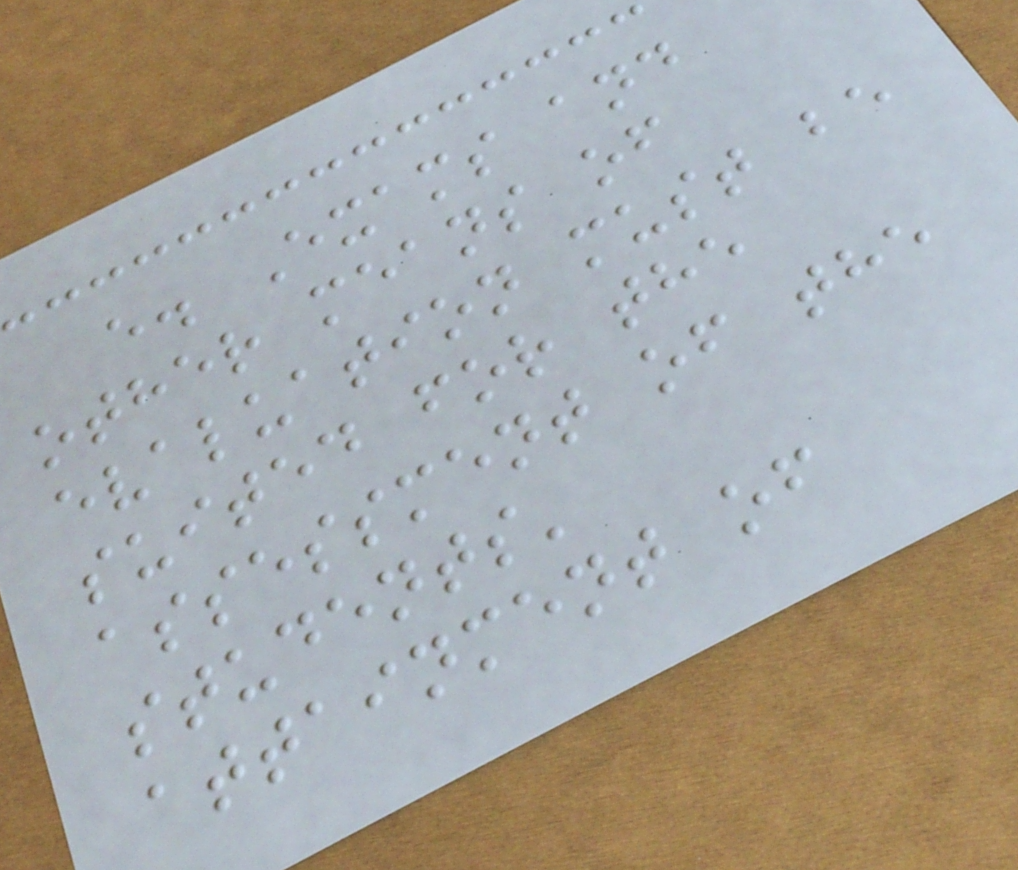e. Exams and
other means of
evaluation must be
suited for the
assessment of the
students'
attainment of
